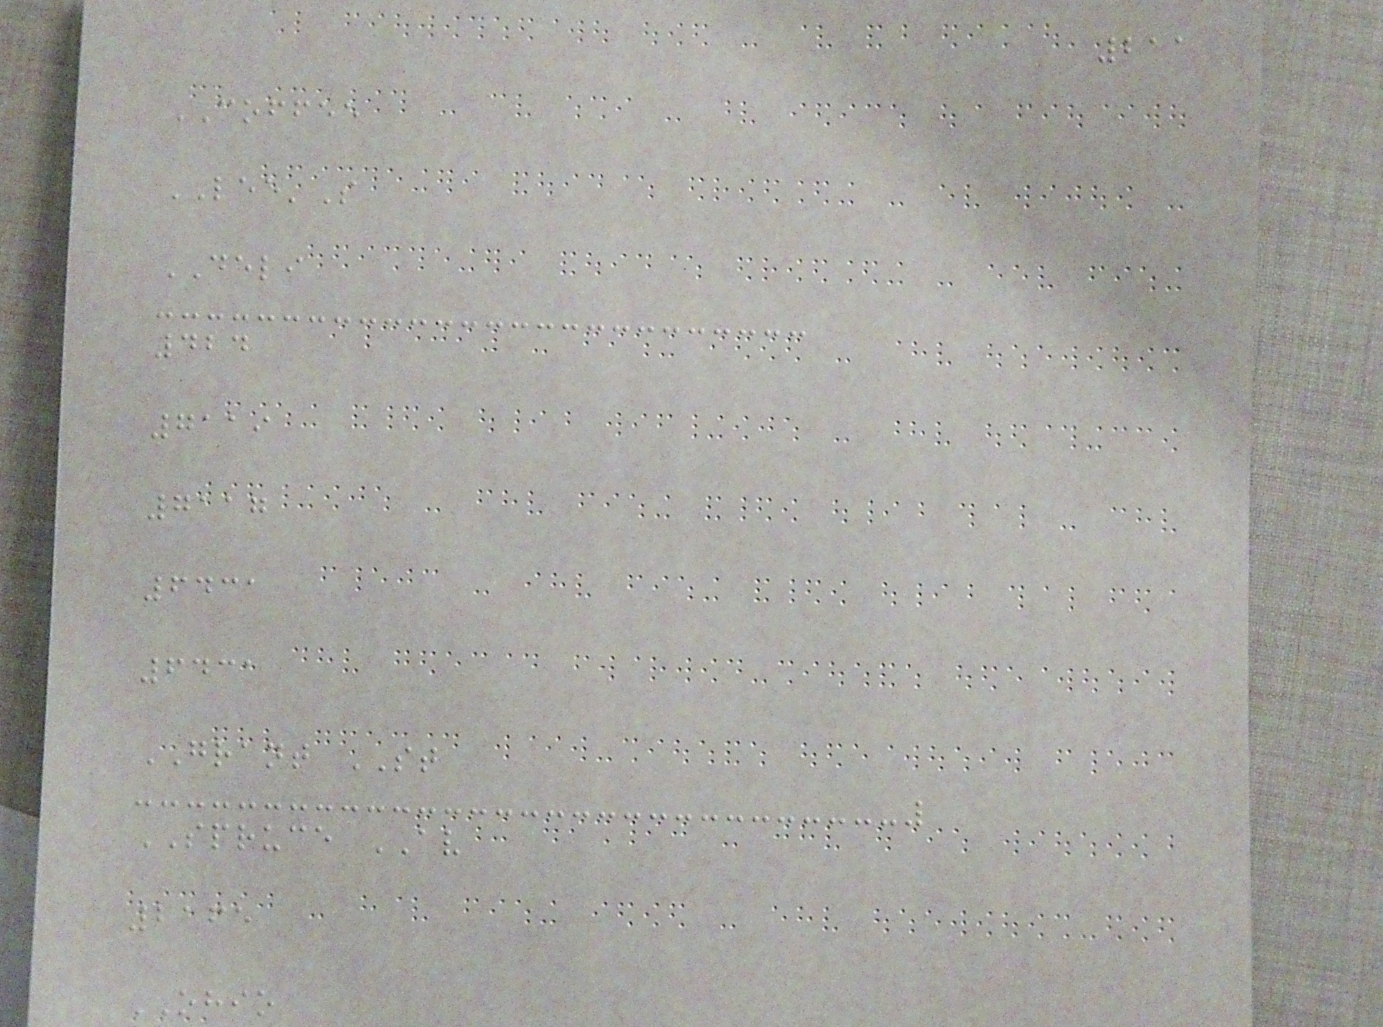211
COFFEE
LEE'S
DELI
424
7119
7117
6431
6431
GRANT ST
SPRUCE AV
2165
OHIO
